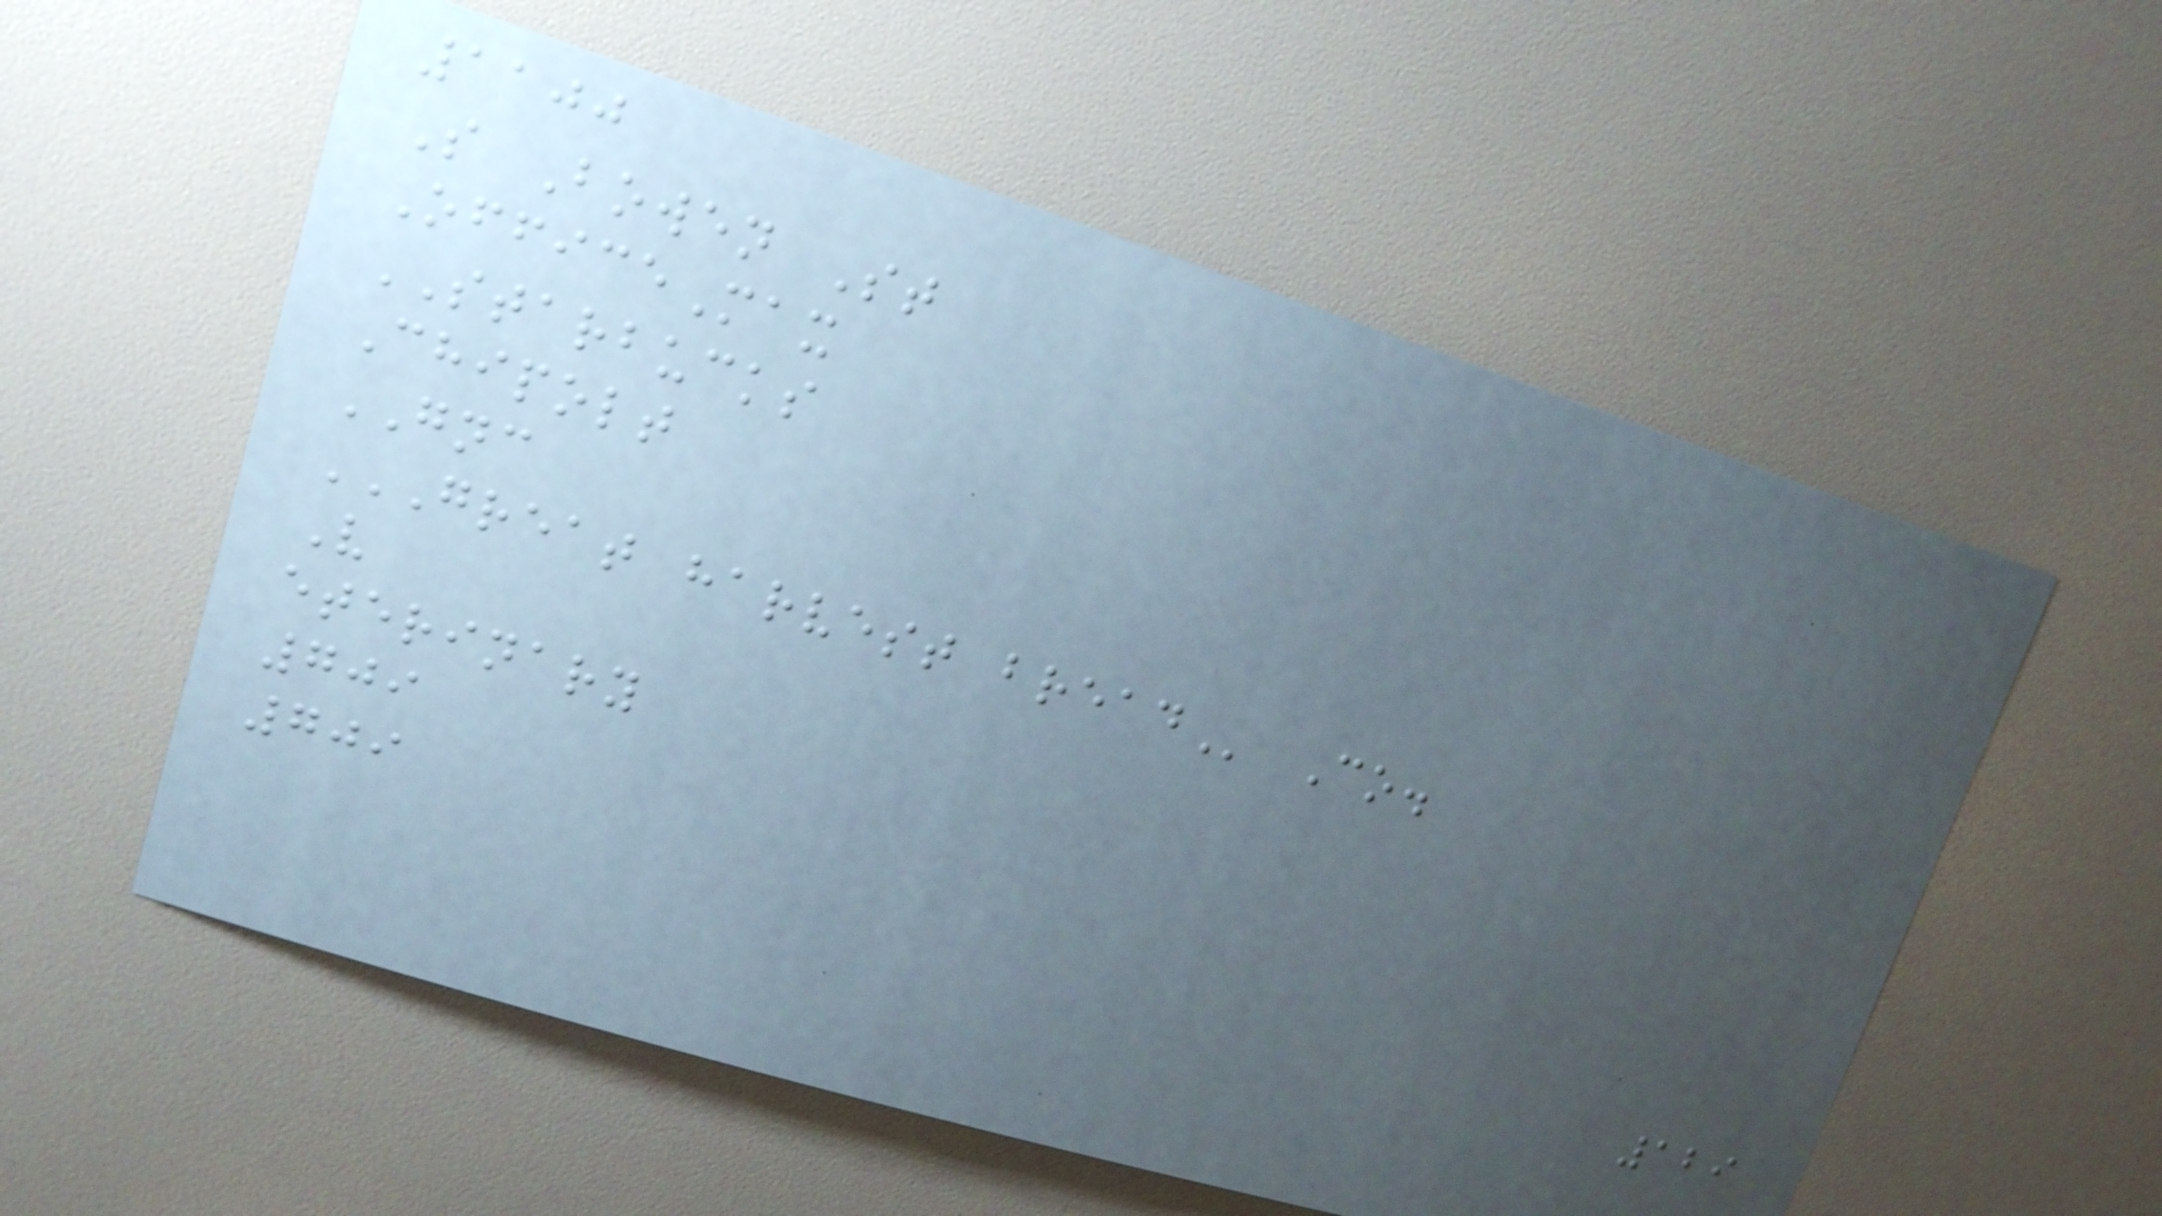1100
S Bowen St
OfficeMax
STARBUCKS
Chipolt
GNC
GREAT HARVEST BREAD Co.
V
eterinary
709
709
129
